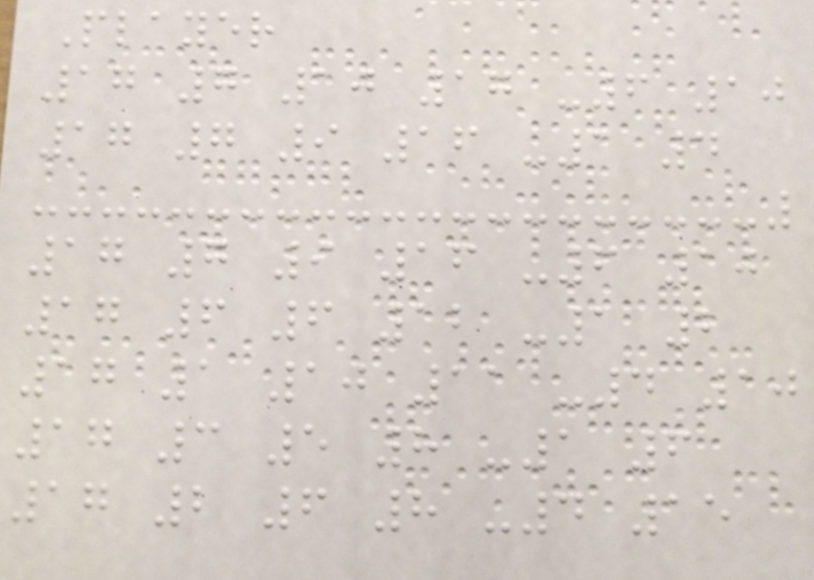Player
17 7 10 17 -6 10
17 7 9 16 -1 4
17 7 9 16 -6 10
17 6 6 12 -1 2
17 1 10 11 -4 10
17 3 5 8 -1 6
17 2 6 8 -4 15
